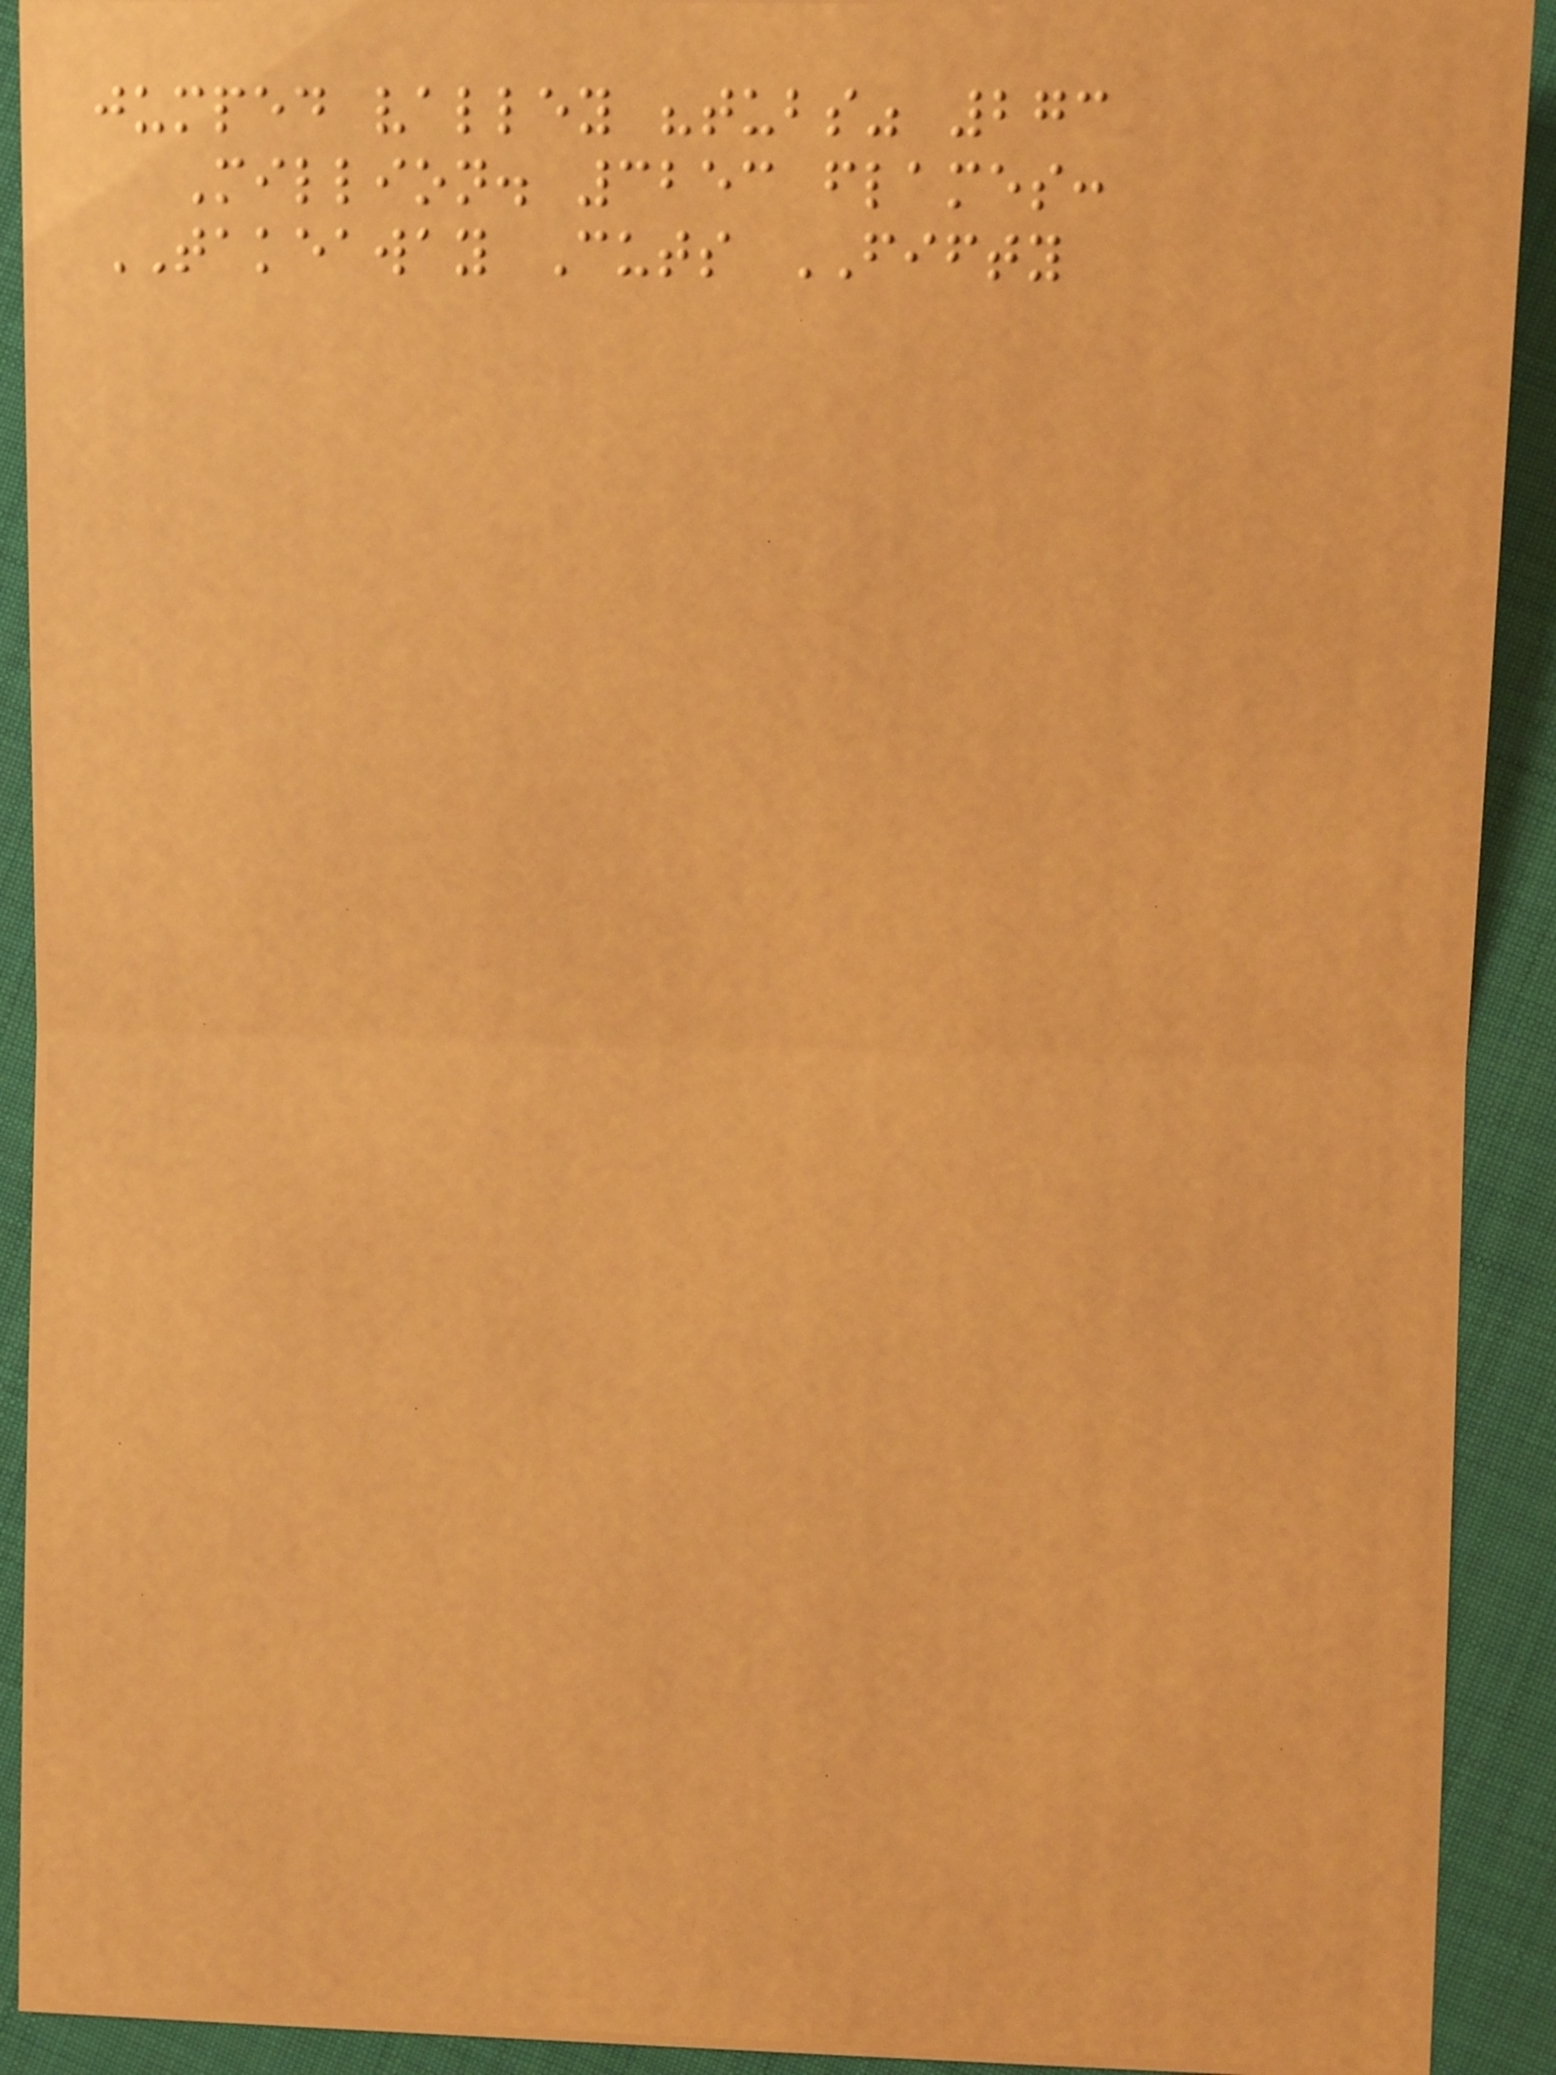jumped valley "tubs" 273
Million. 3253 flames:
TAKEAWAY Cuts FIFTY
